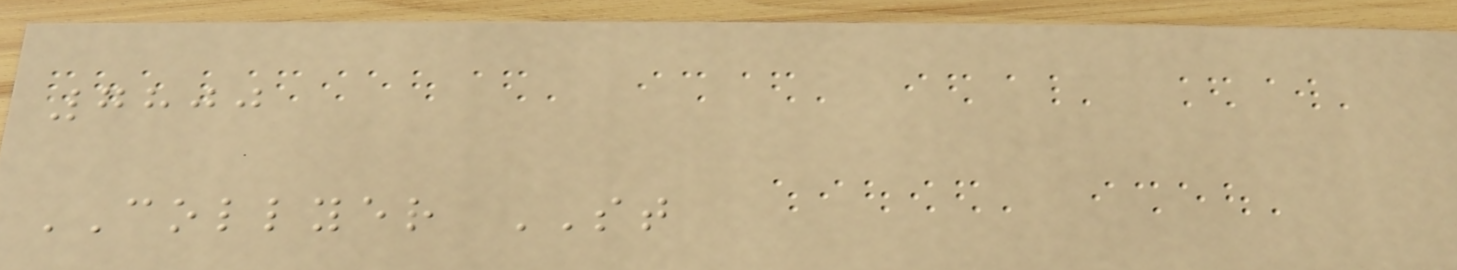7800
COLLYER ST
